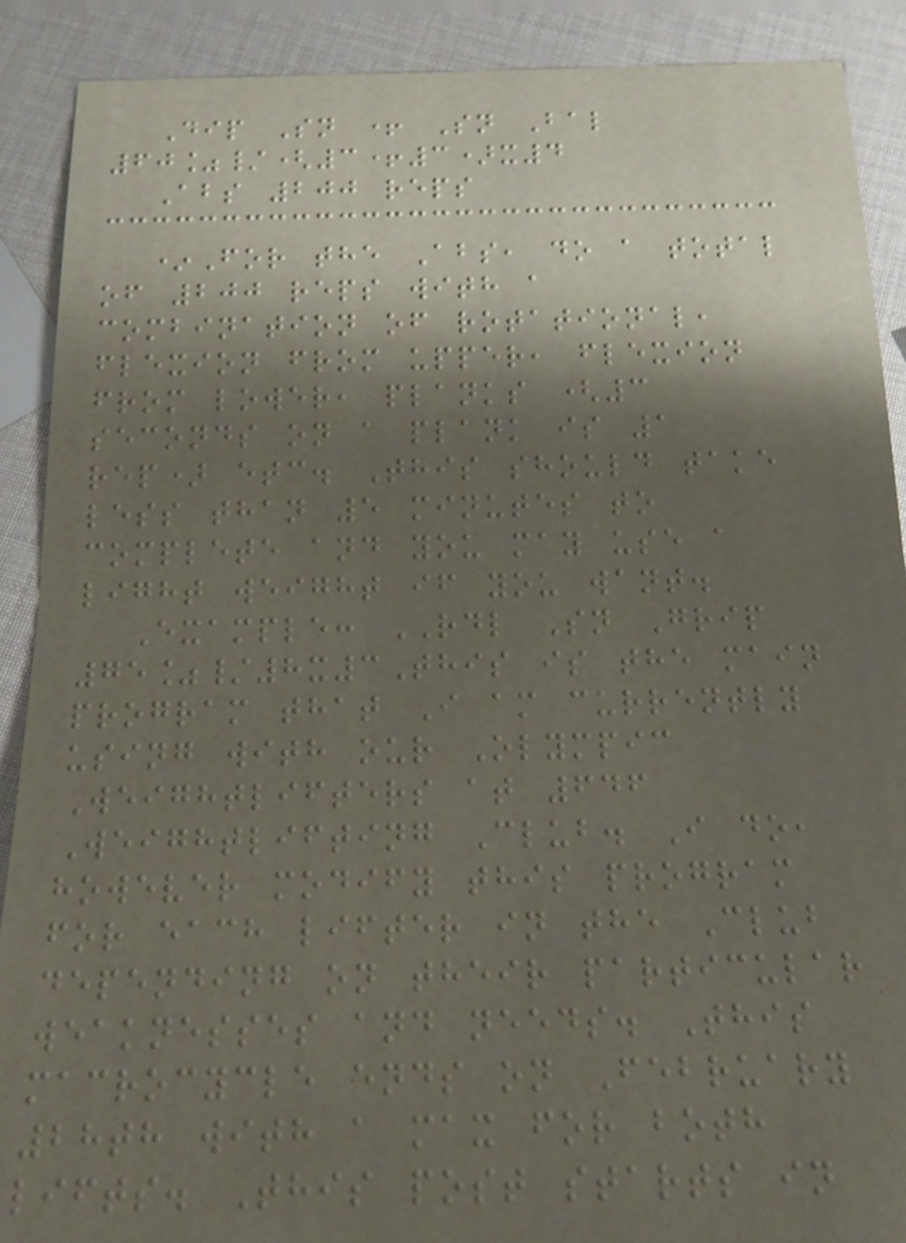Dip Sn + Sn Bal
60%/(3+3)x4
Abs 200 reps
*For the Abs, do a total
of 200 reps with a
combination of rotational,
flexion from upper, flexion
from lower, planks (3
seconds on a plank is 1
rep) etc. This should take
less than 5 minutes to
complete and you may use a
light weight if you want.
Example: RDL Sn Grip
75%/8x3This is the main
program that I am currently
using with our Olympic
Weightlifters at 646
Weightlifting Club. I do,
however modify this program
for each lifter in the Club
depending on their particular
weaknesses and needs. This
macrocycle ends on February
28th with a max for both
lifts. This post starts in
